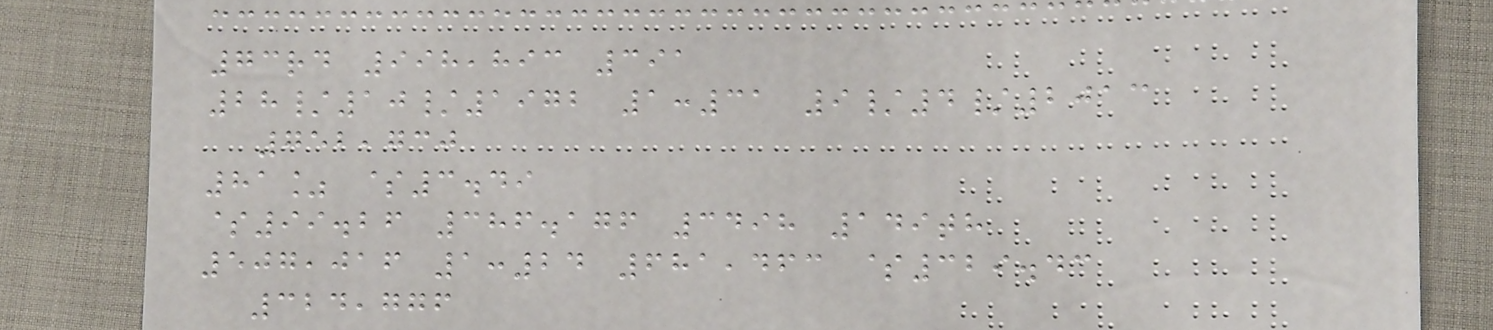73rd 998,893 391
28/10/1972 1:31 9/4/2013
752,730
81% $3.49
$99.26 386.176 3498 149th
507,016 1:24 681,463 $329.43
324,776
